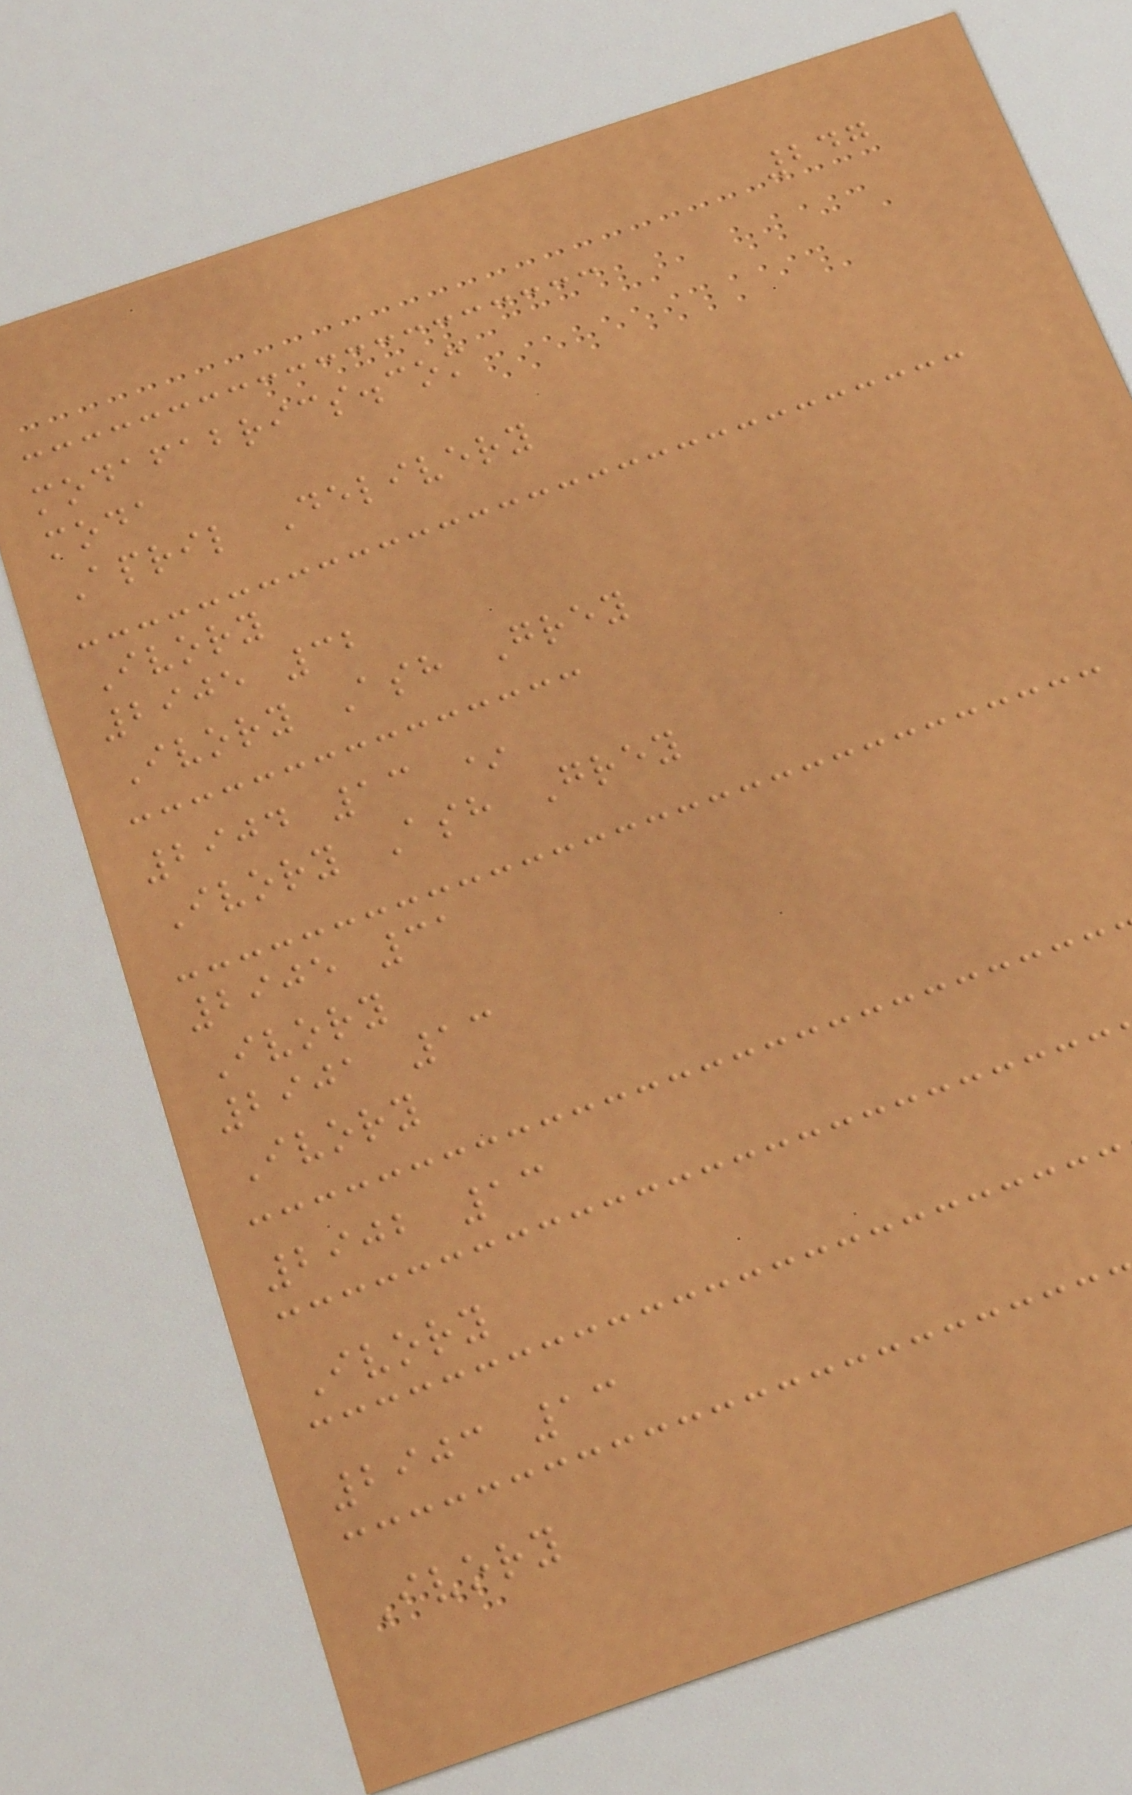247
modafabrics.com
moda
April Delivery
Ivory
2905 32
Ivory Ash Grey
2904 13 *
Ivory Ash Grey
2905 31
Ivory
2901 13
Ivory
2902 13
Ivory
2903 13
Ivory
